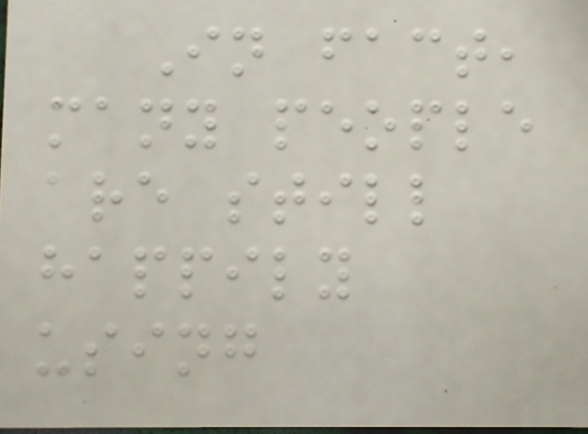In fact,
many people
are still
happily
using
